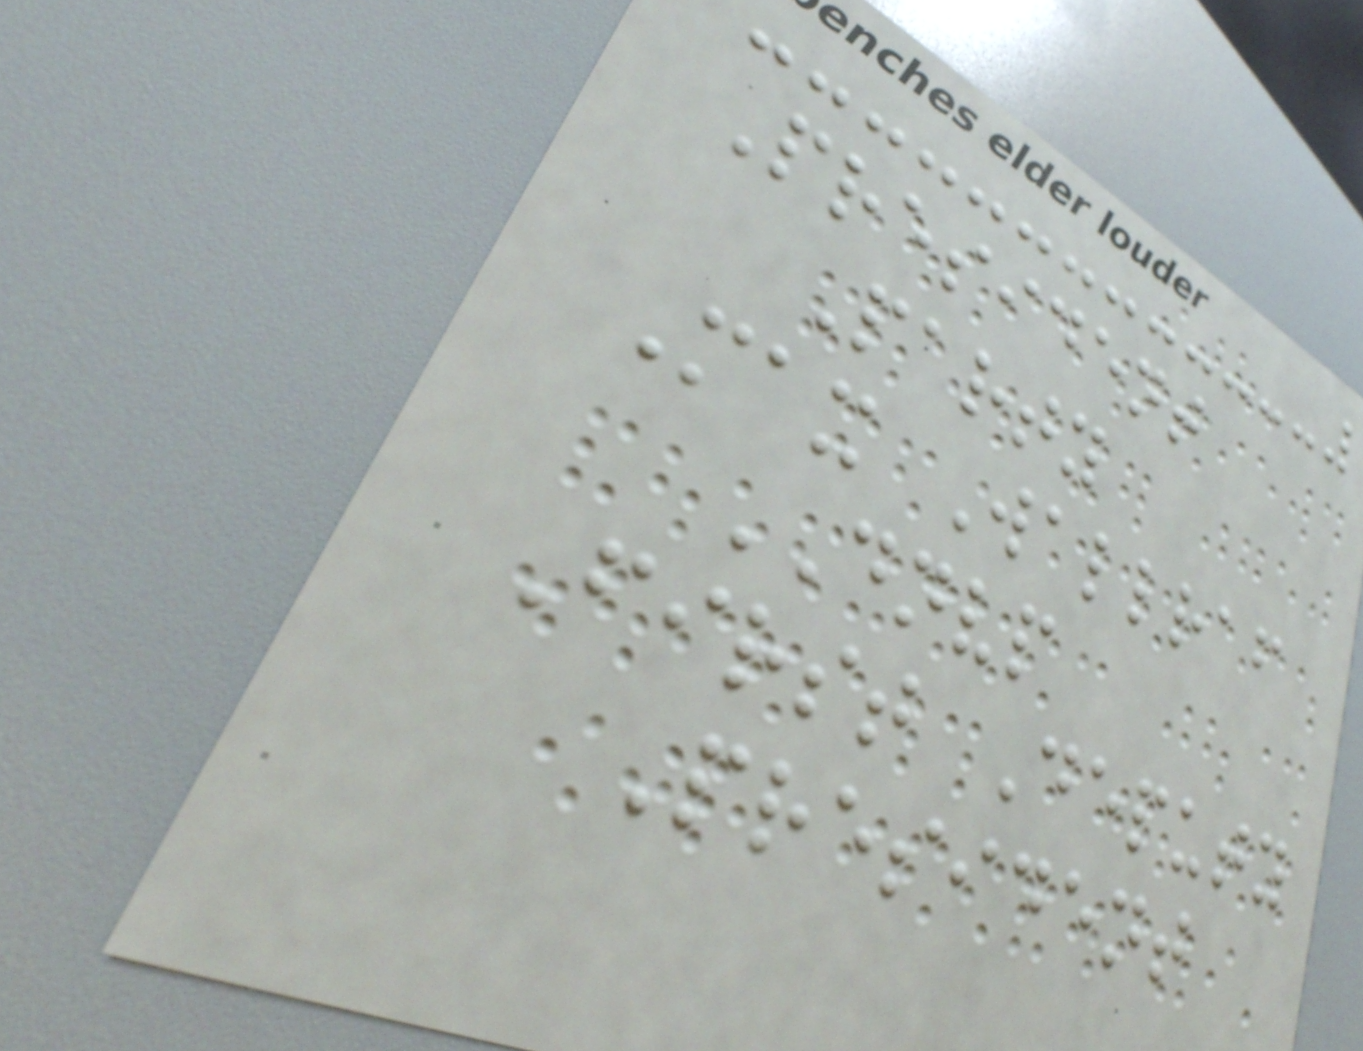President
Party
Max Wallraf
DNVP
First Deputy
President
